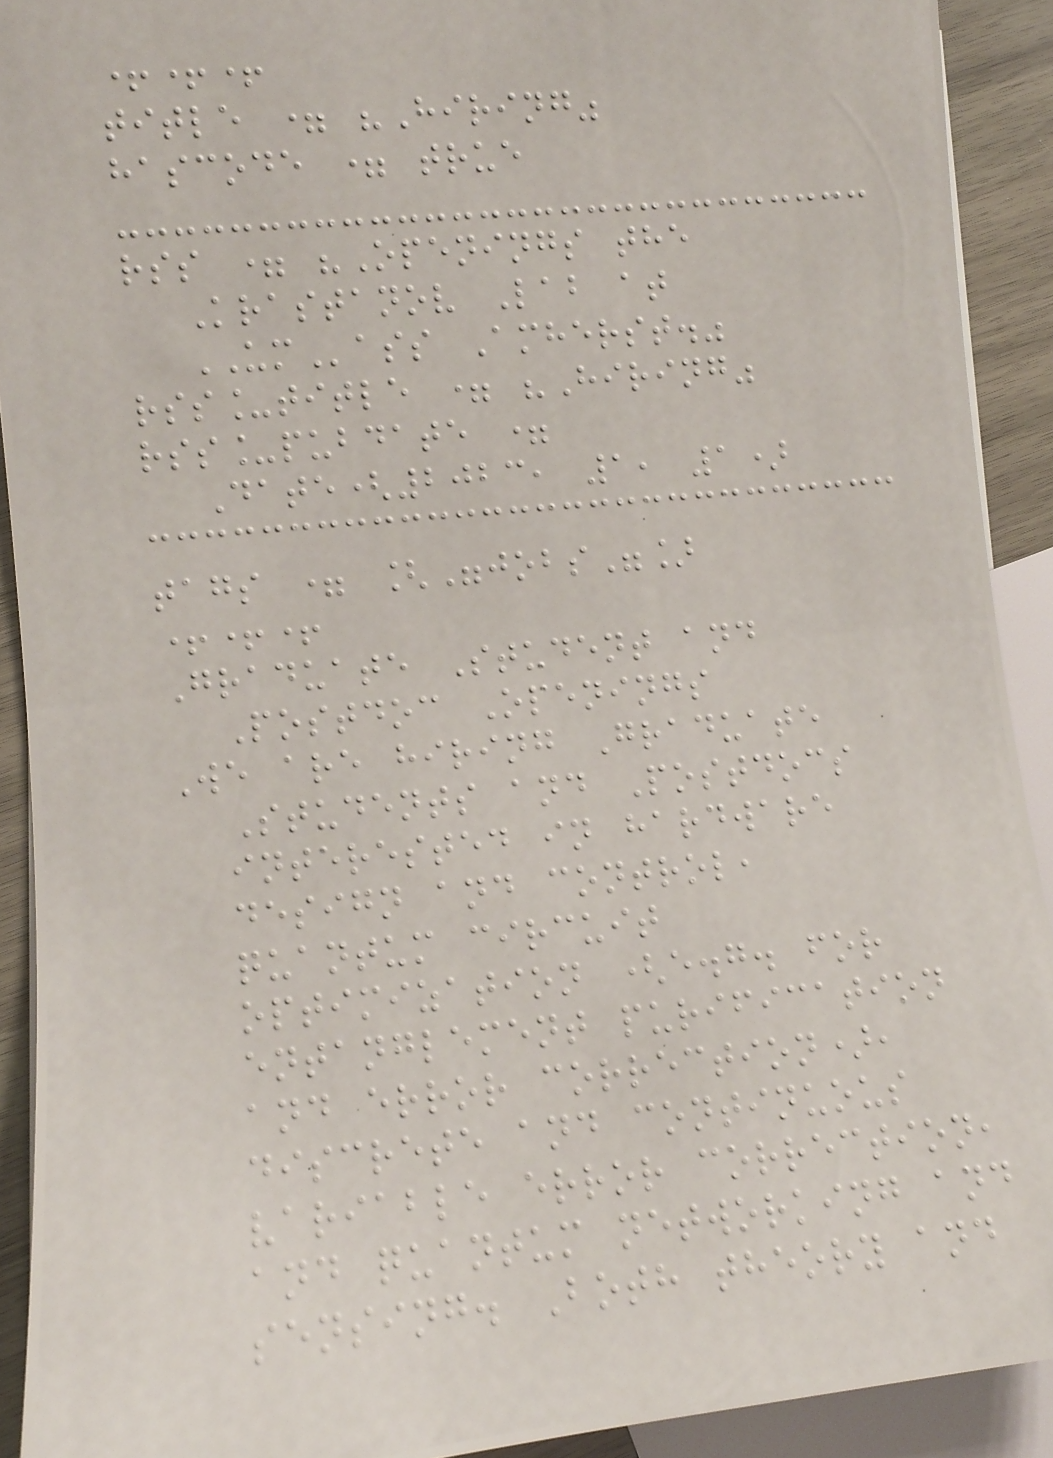+++
title = "Hiring"
hascode = true
rss = "Openings the
Krastanov Lab at
UMass Amherst."
rss_title = "Hiring"
rss_pubdate =
Date(2023, 1, 1)
tags = ["jobs"]
+++
Graduate Student and
Postdoc Openings
We are hiring Graduate
Students and Postdocs
interested in hardware
design and control,
quantum circuit
optimization (e.g. for
entanglement purification
and error correction),
discrete and continuous
variable error correction,
and quantum networking and
sensing. Both theory and
